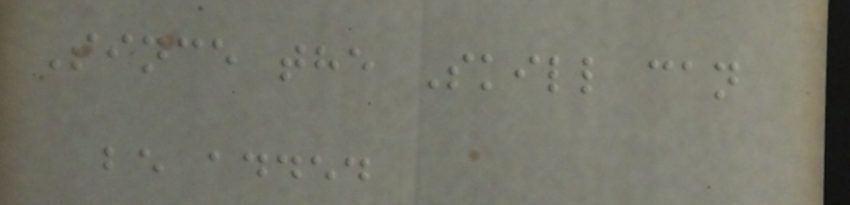Since the Skill can
be added
